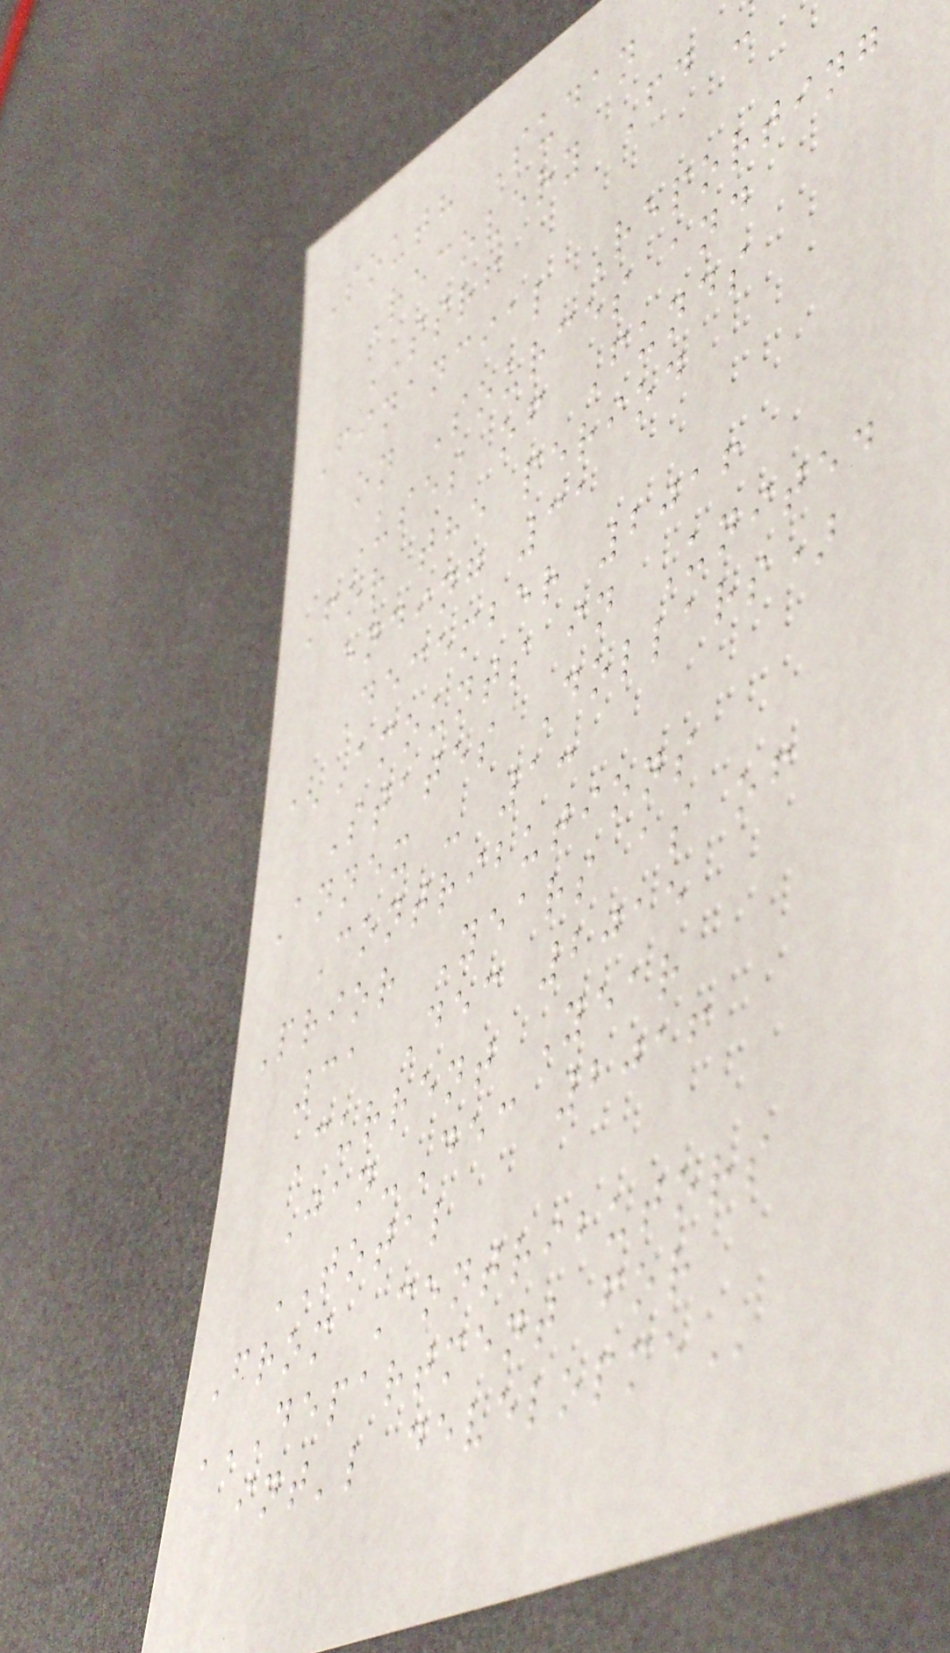South Sudan
Recovery Fd -
SSRF
Financial Reporting
on Sources and
Uses of Funds
For the period
ending 31
December 2016
(Amounts in United
States Dollars)
Annex - 1:
Contributions
Prior Years as of
31 Dec 2015
Current Year
Jan-Dec 2016
TOTAL
From Contributors
DEPARTMENT FOR
INT'L DEVELOPME
